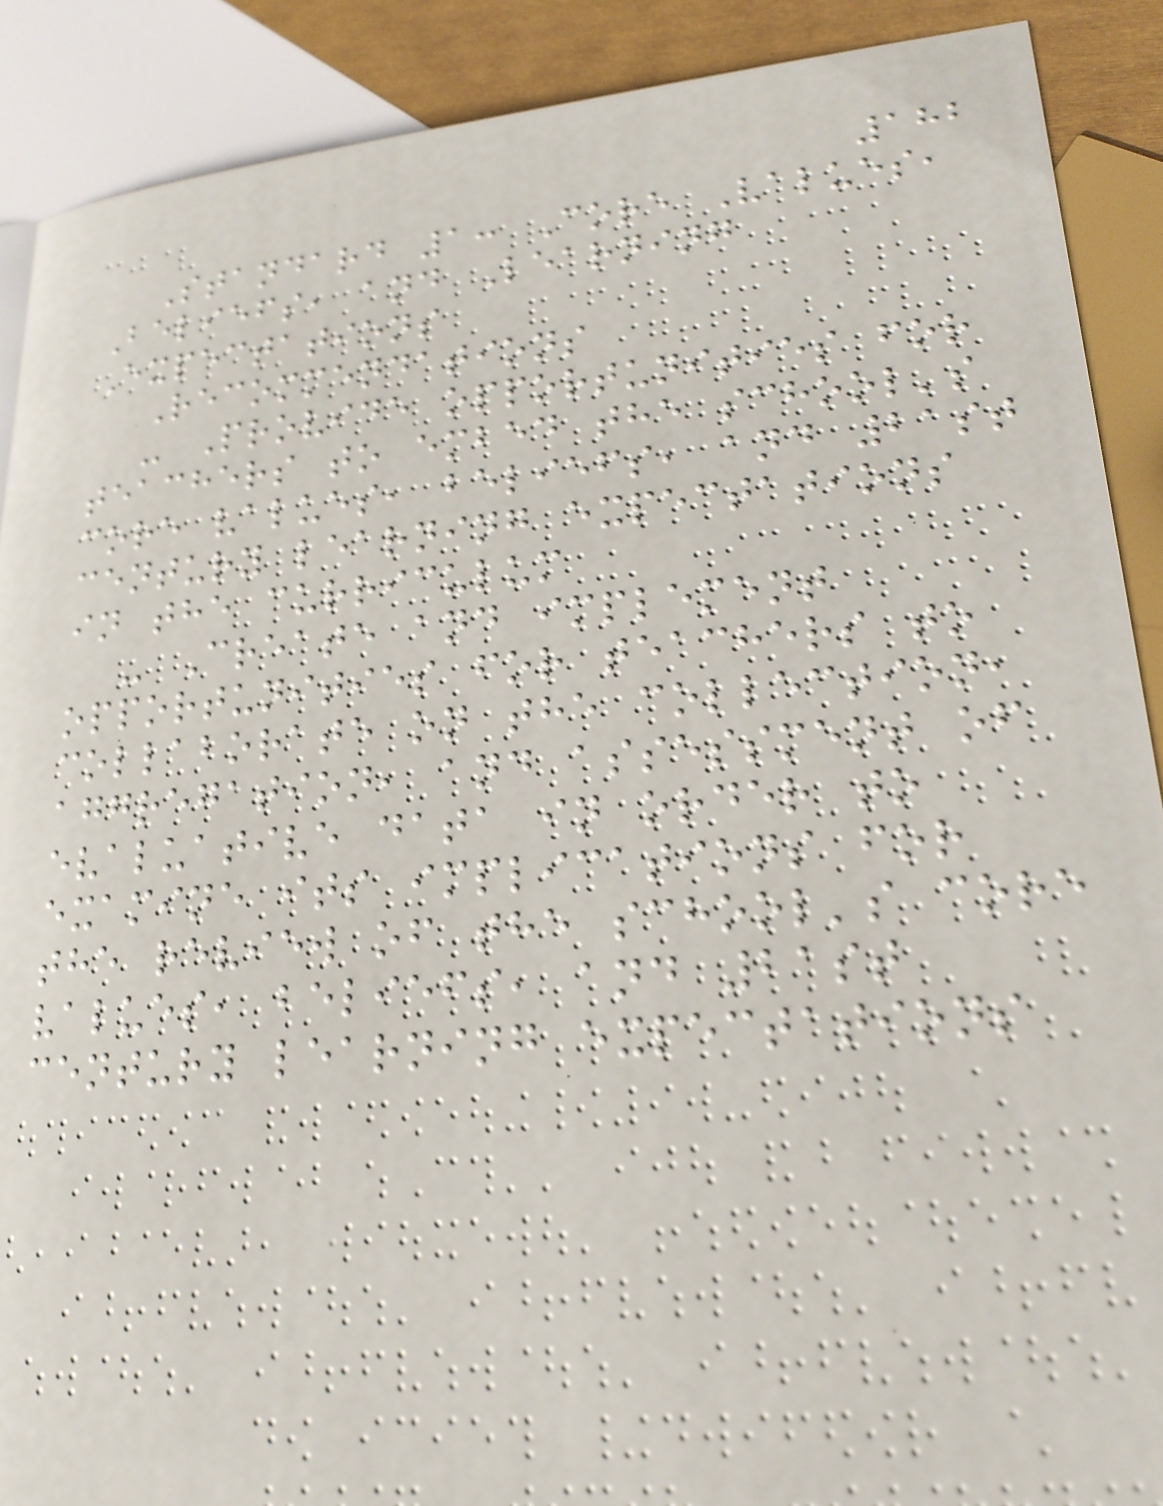182
Standard 1: Core Values,
Beliefs, and Learning
Expectations
Recommendations
- Provide opportunities for
teachers to embed the school's
core values, beliefs, and 21st
century learning expectations
in the curriculum
- Create and implement
opportunities for teachers to
collaborate on the collection,
aggregation, and assessment of
evaluative data in order to
examine its implications for
the review of the school's core
values, beliefs, and 21st
century learning expectations
